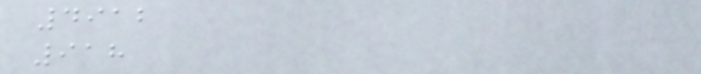4912
918
